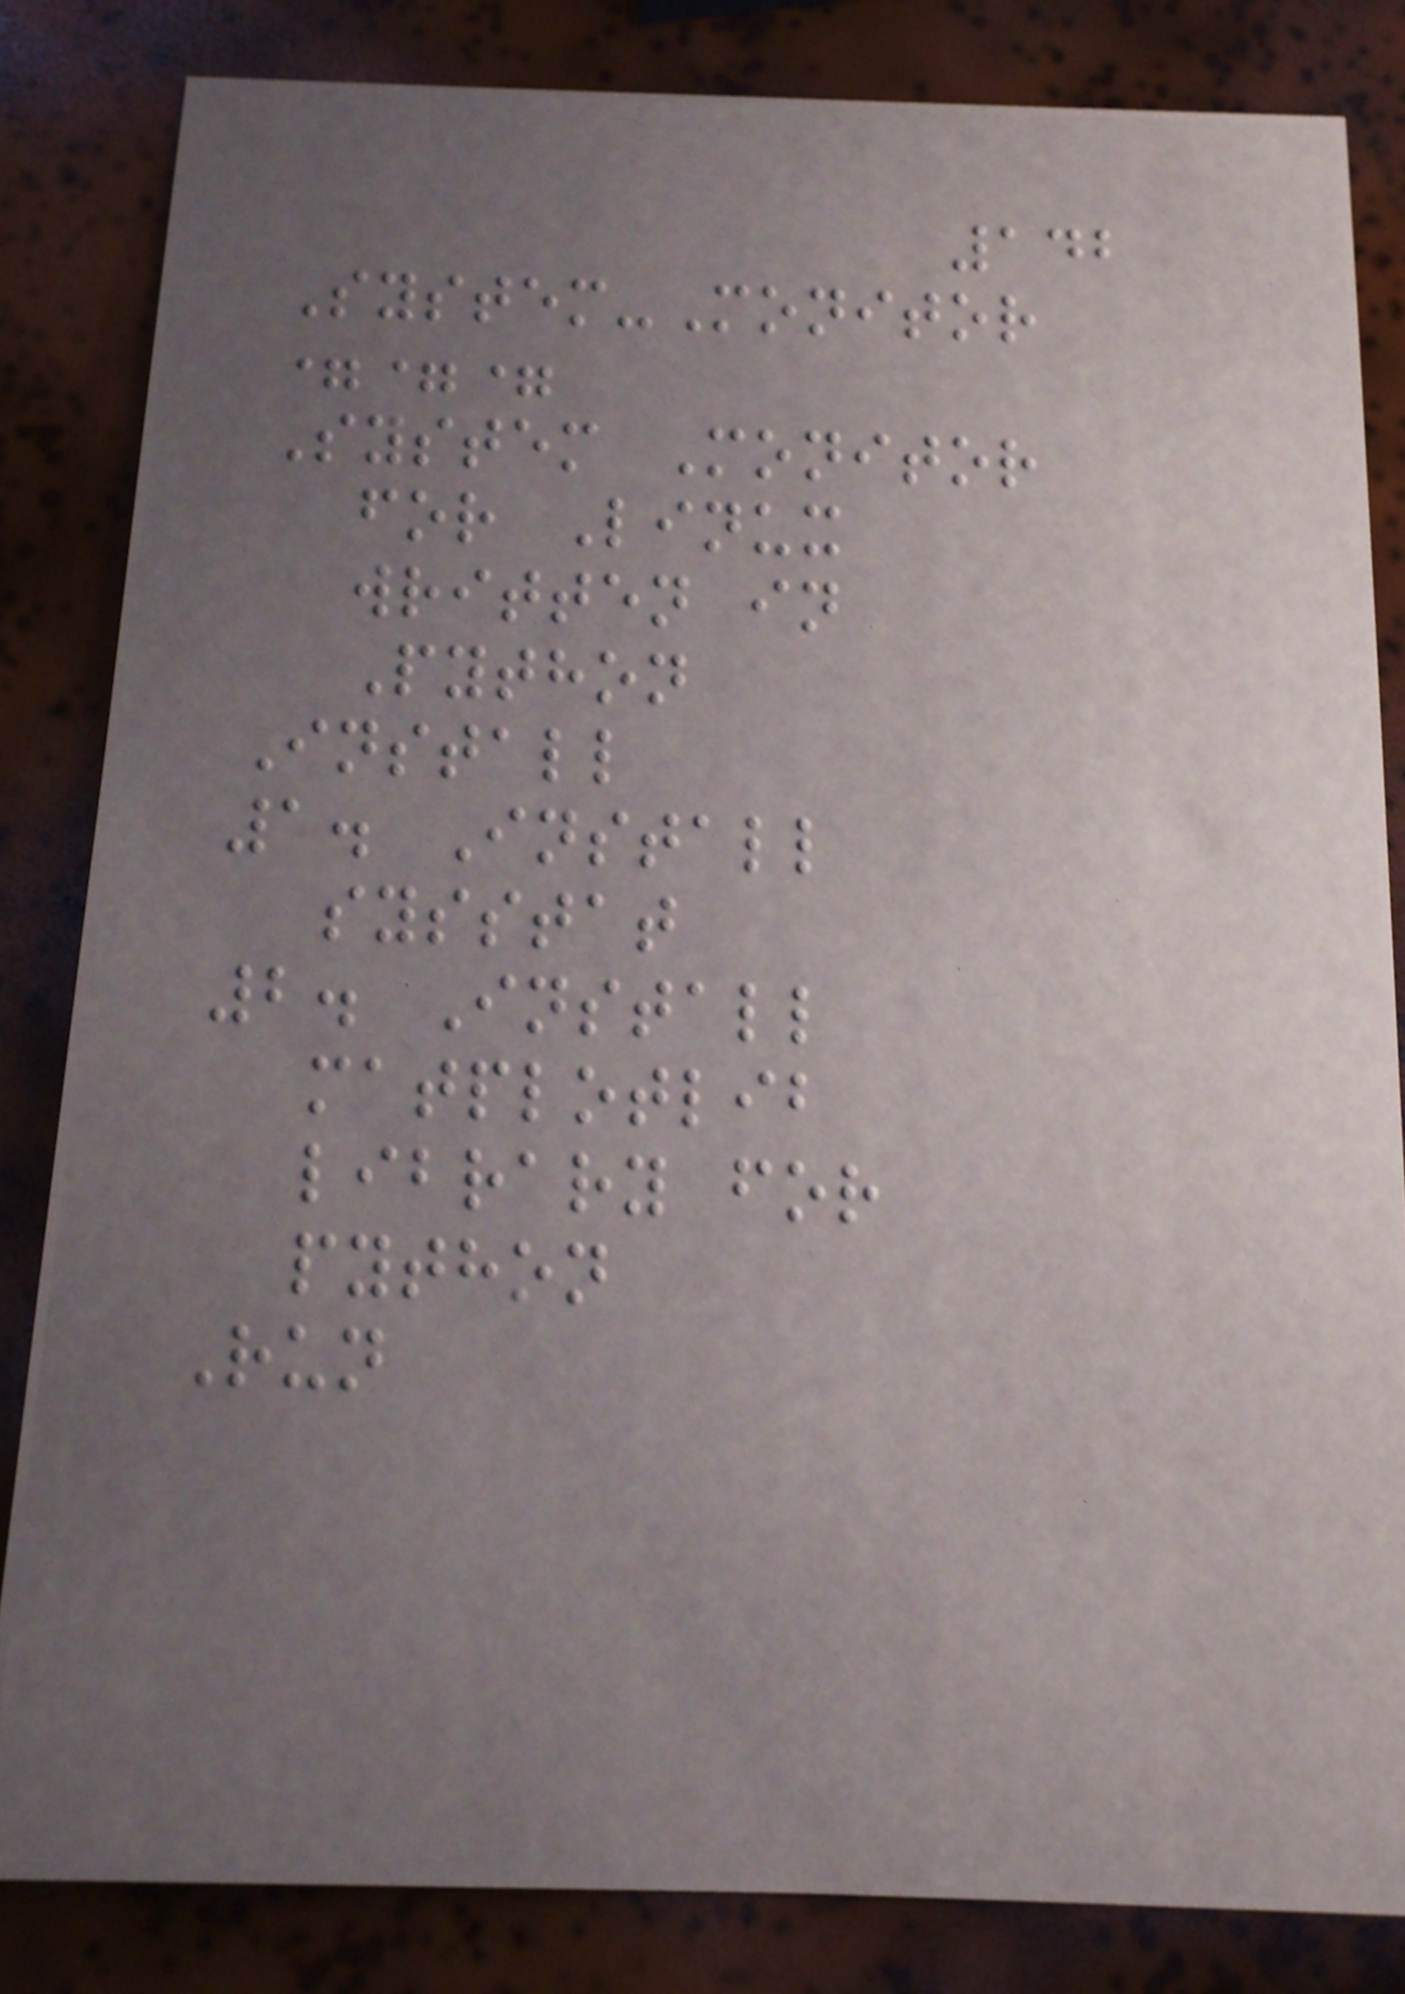142
System-Monitor
===
System Monitor
for Linux
written in
Python
Install
1. Install
sysstat
2. Install
matplotlib
library for
python
Run
